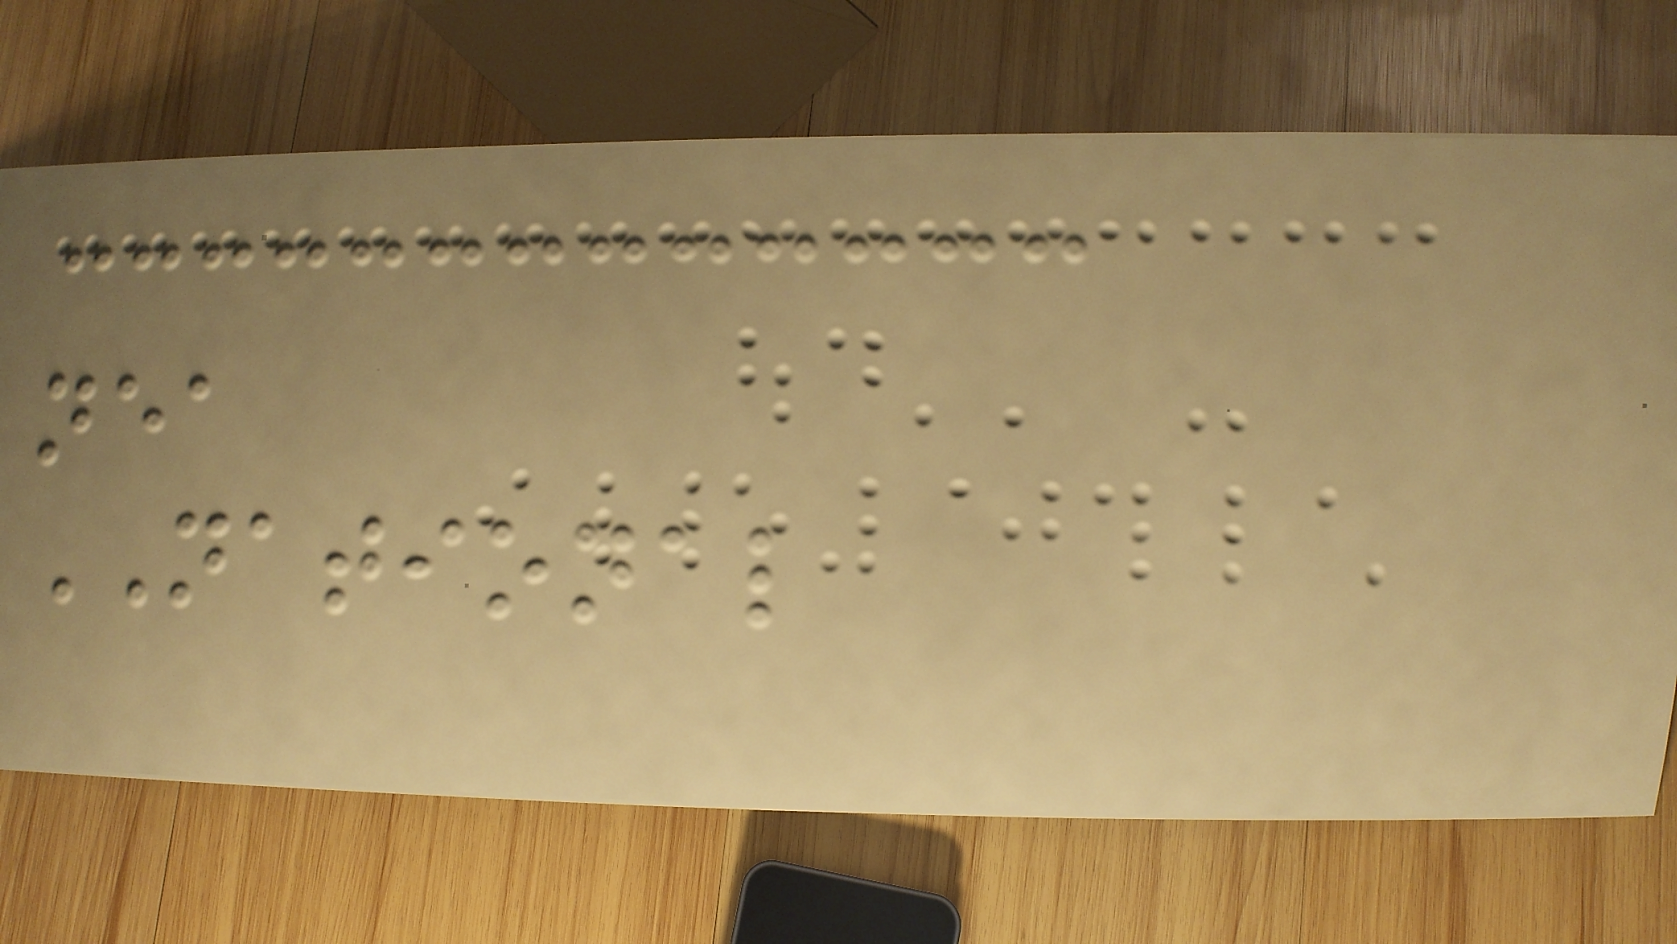nea
NATIONAL
